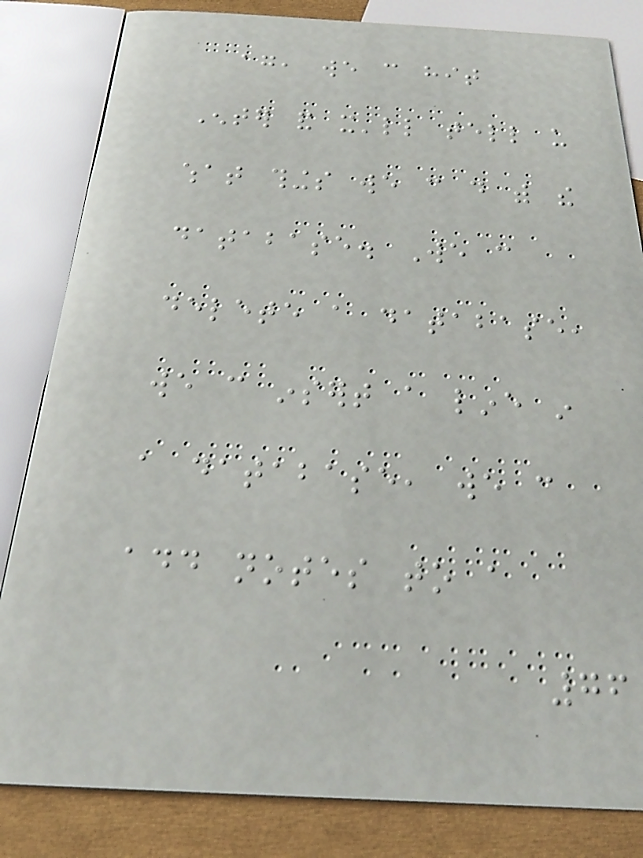again, we can hit
Enter and it'll tell us
what things we can do with the
database. We can
delete a database,
we can insert a line in
a database, we can
add notes to a
76
